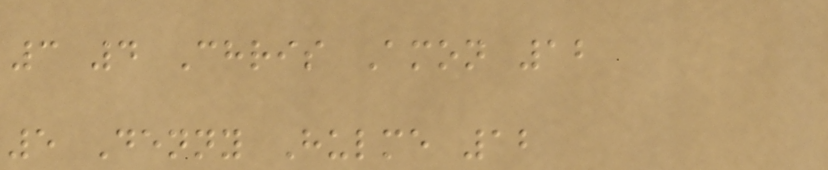3 4 Chris Amon 12
5 Denny Hulme 12
